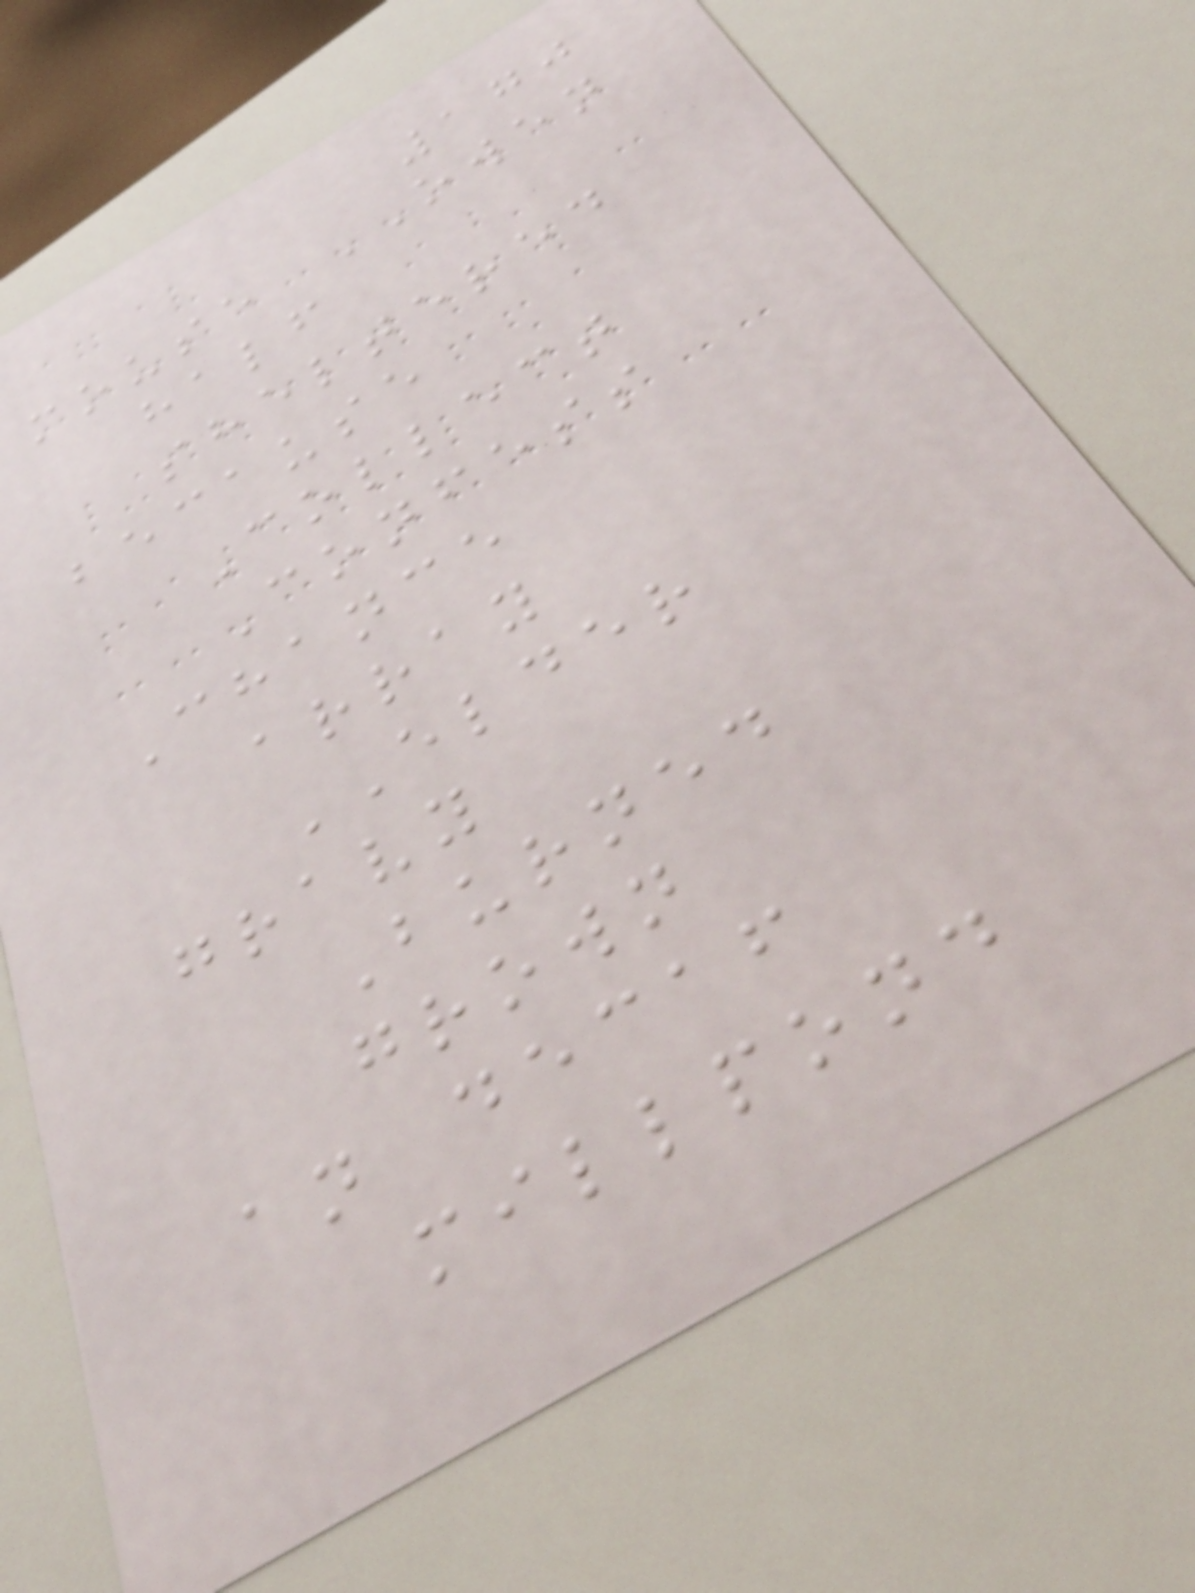170
mouse OWEN
half
sheltered
because
Collect
Confess
Chance
array
ELDER
gravy
Burned
grown
an decaf
millpond
